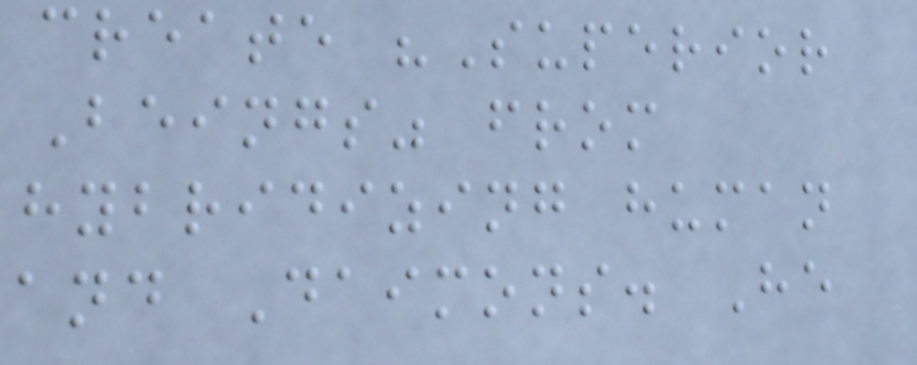create "Superior
Beings" from
hybridizing human
and Daimons. He
